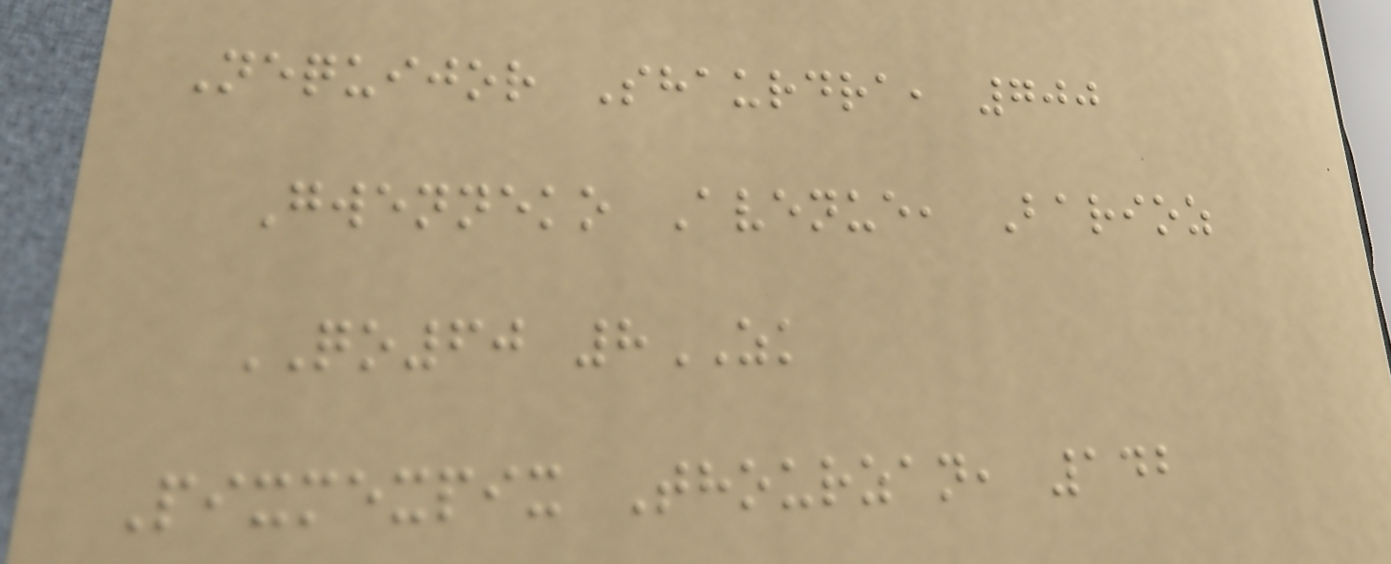Nequijor Shaurdra, 700
Gwenneko Avenue, Barioz
QO60 8ZK
Pixmexpix Thourzan, 142
